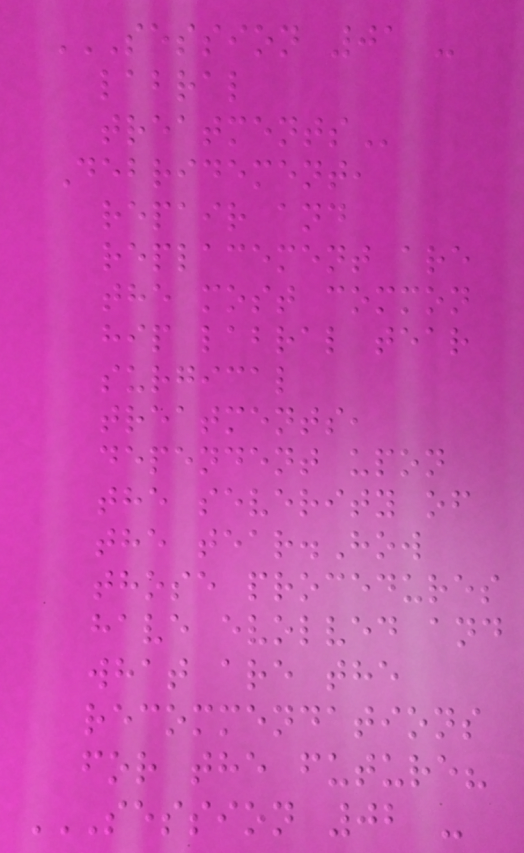SESSION 01 -
LABRAL
TREATMENTS
Debridement,
repair and
replacement are
the most common
hip labral tear
surgical
treatments,
dependent upon
the severity of
the tear.How
those procedures
have evolved and
what are the
recommendations
for the future?
SESSION 02 -
